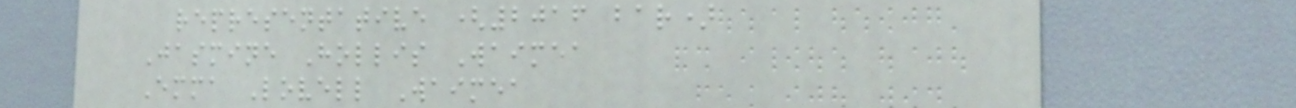representative (2016 bar)
Jasmine Hollis Waimea
Emma Lovell Waimea
